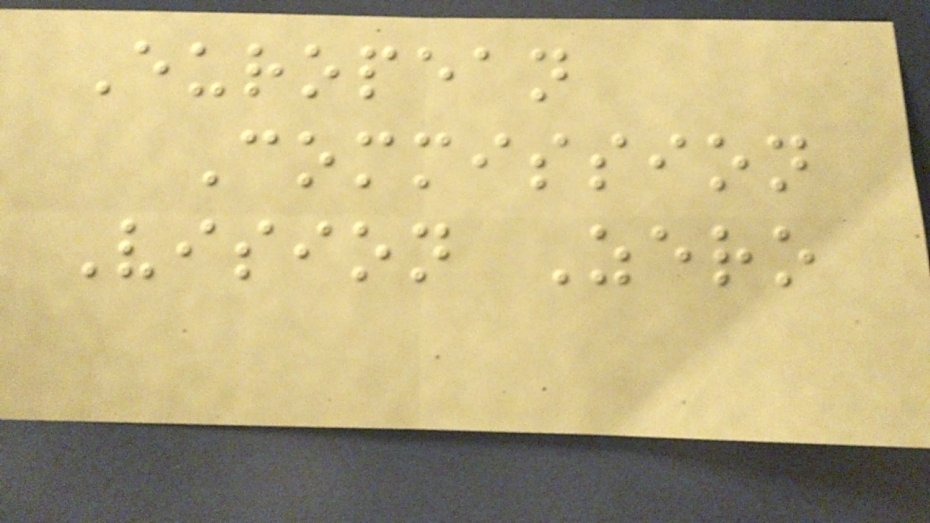European
Commission
Vision Zero
